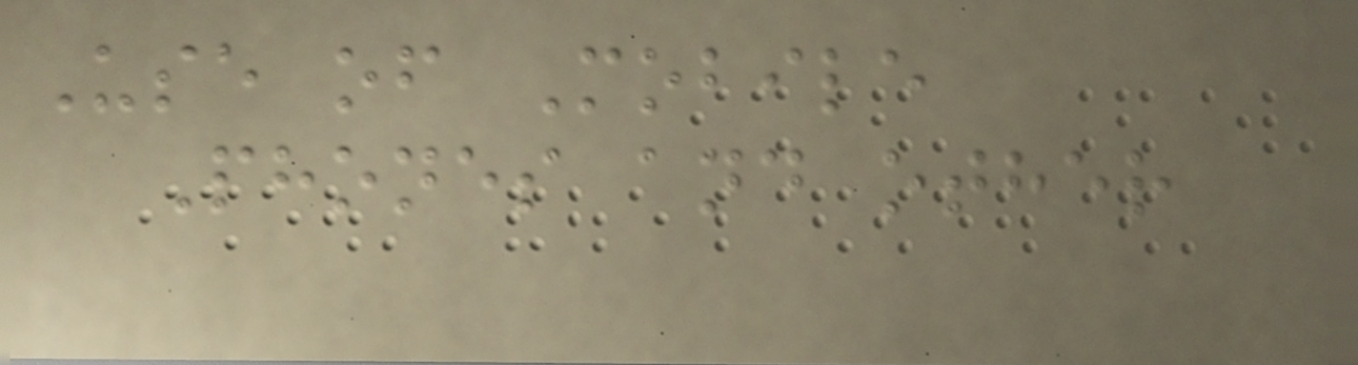Use of Mobile
Phones and other
